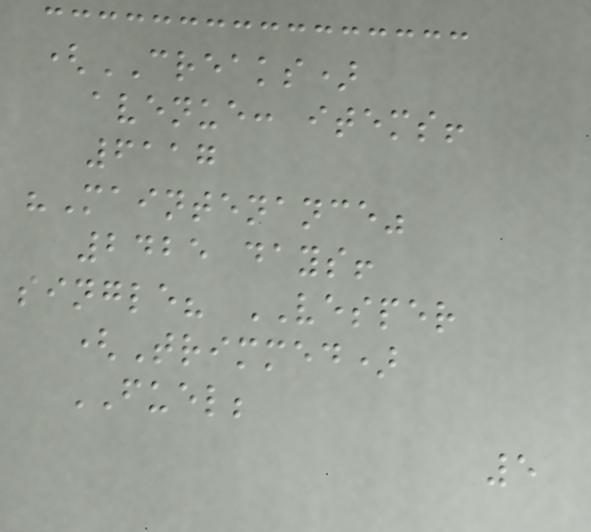(CREAKS)
avenue: items!
6117
"Maintenance"
2425 days!
single? VESPER
(Trimmed)
FUEL;
5
